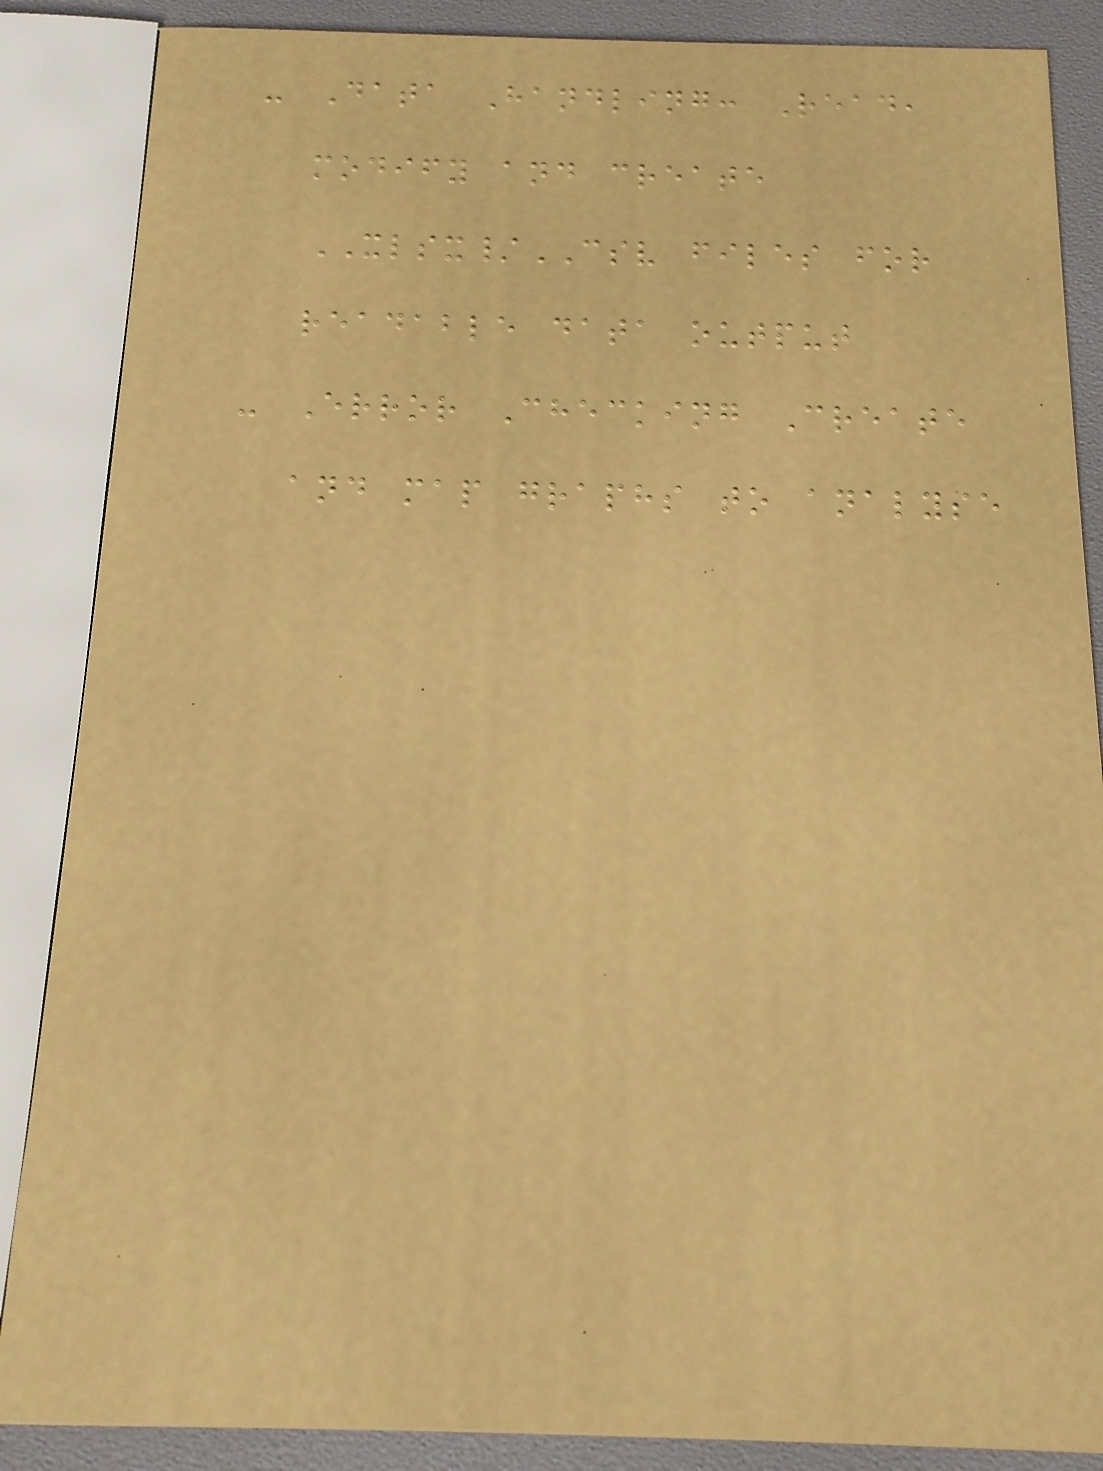- Data Handling: Read,
modify and create
XLSX/CSV files for
readable data output
- Error Checking Create
and map graphs to analyse
